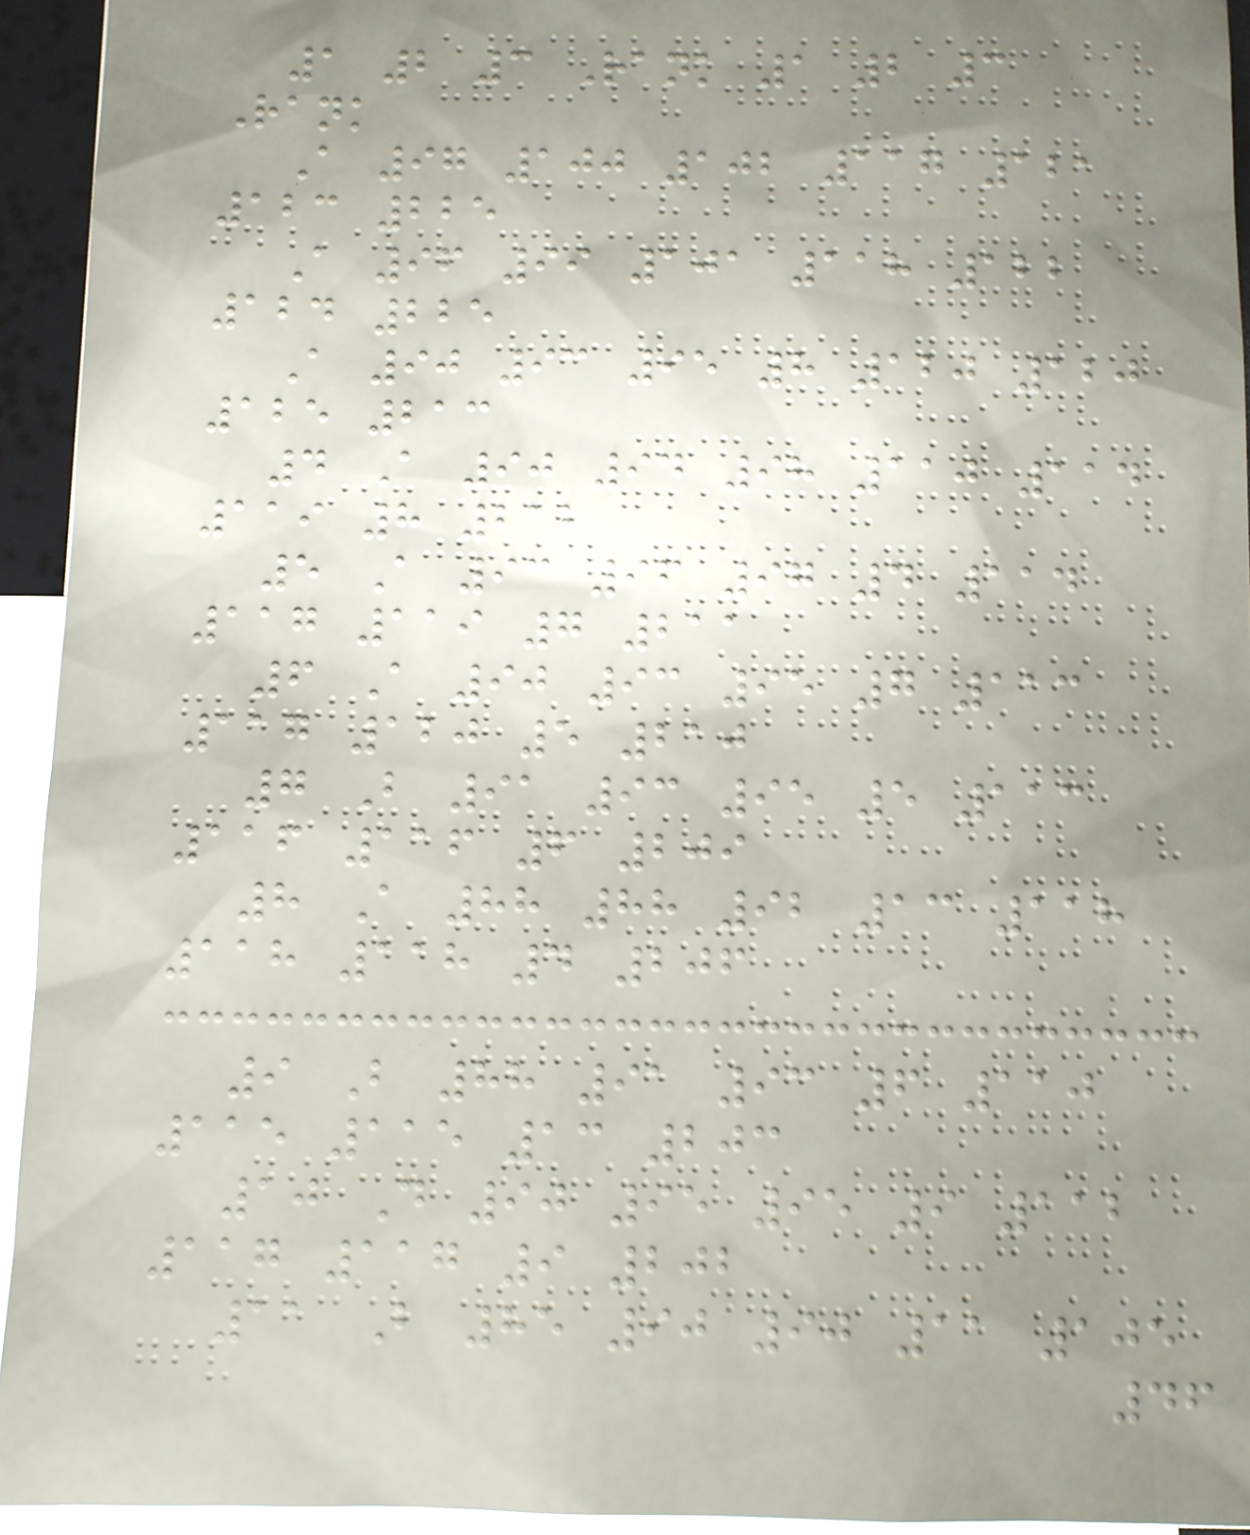1 2 3 Rank 1 2 3
Rank
A 97 100 102 117 121
123 225
A 96 99 101 118 122
124 225
A 90 93 95 8 120 120
125 213
4 A 90 94 98 110 114
119 8 212
5 A 93 96 97 4 114
117 119 7 211
6 A 90 93 95 7 113
117 120 5 210
7 B 91 93 95 5 113
116 116 6 209
8 A 88 88 92 13 118
118 118 4 206
9 B 88 91 93 6 110
115 115 13 203
10 D 90 95 95 9 112
117 117 9 202
11 B 85 90 90 11 105
46
